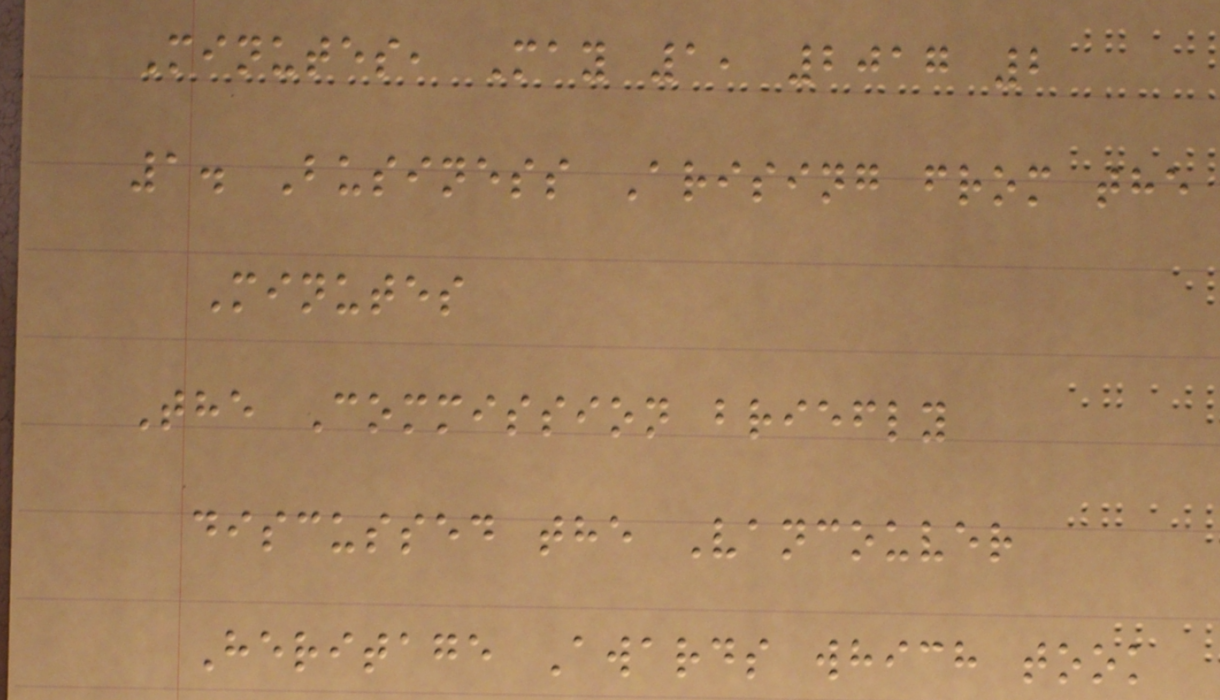Minutes, May 1, 2017 2
1. Business Arising from the
Minutes
The Commission briefly
discussed the Vancouver
Heritage Awards which took
